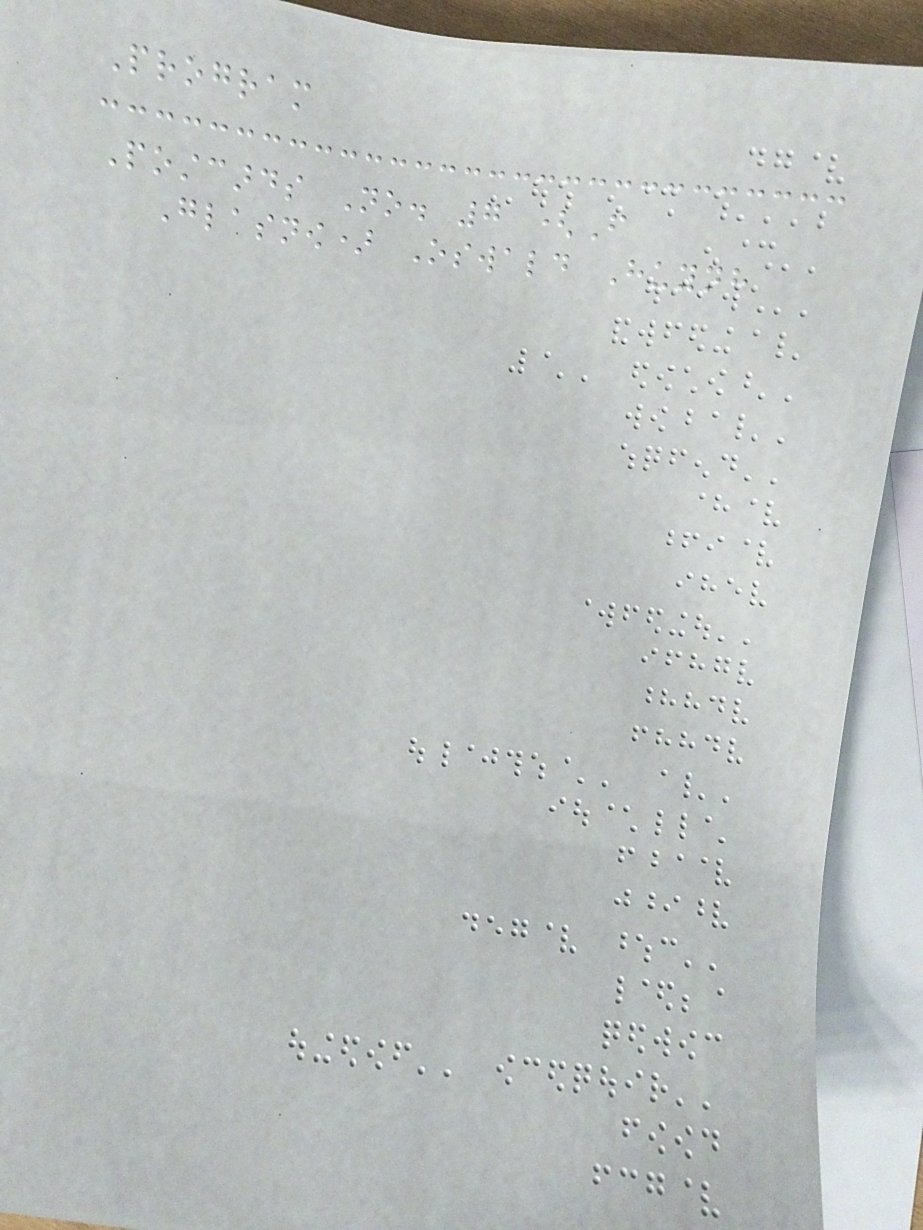Program
Postcards No. 7 (From
Glasnow) Oswald Huynh
